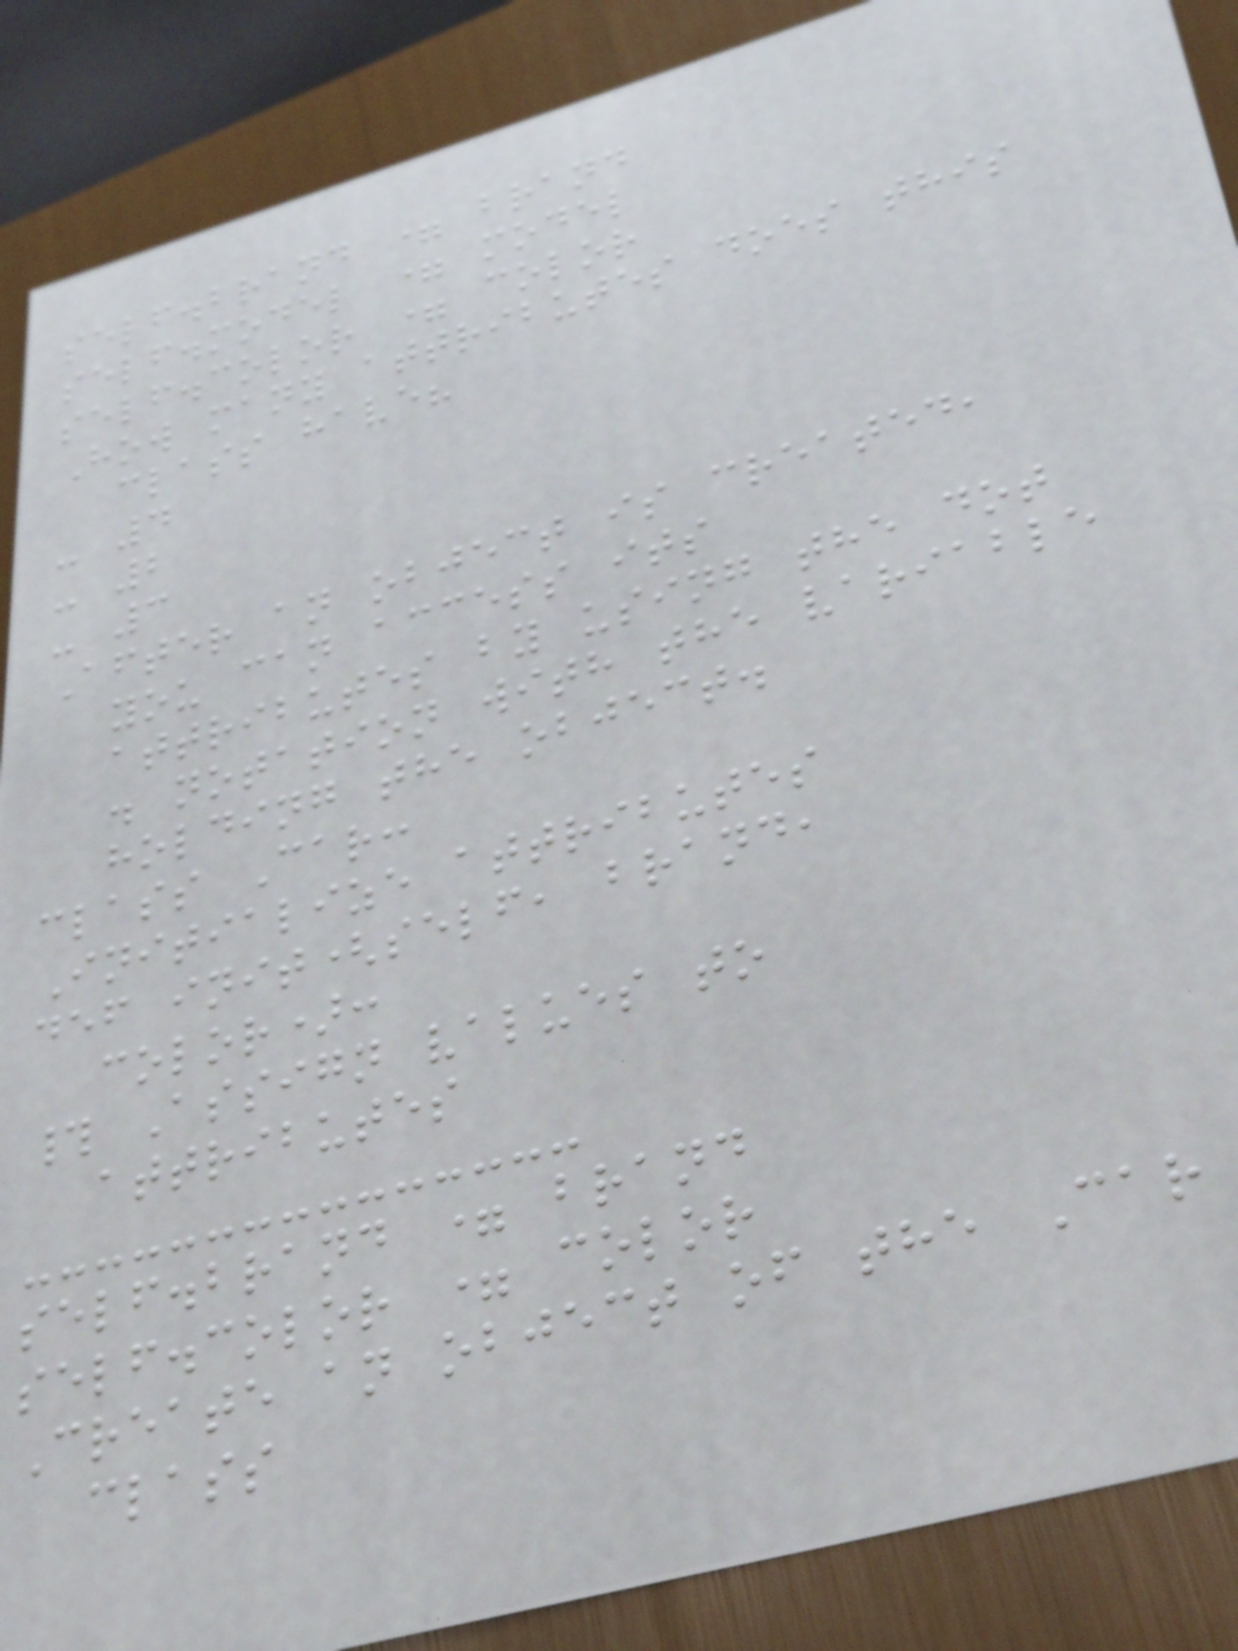self.brand = brand
self.model = model
self.color = color
How many attributes does this
class have?
- 4
- 2
- 3
After an object is created,
you can access its
attributes by using the dot
. notation with the variable
holding the object.
class Car:
Initialize attributes
def init(self, brand,
color):
# Assign values to
attributes
self.brand = brand
self.color = color
Create an object of the Car
class
